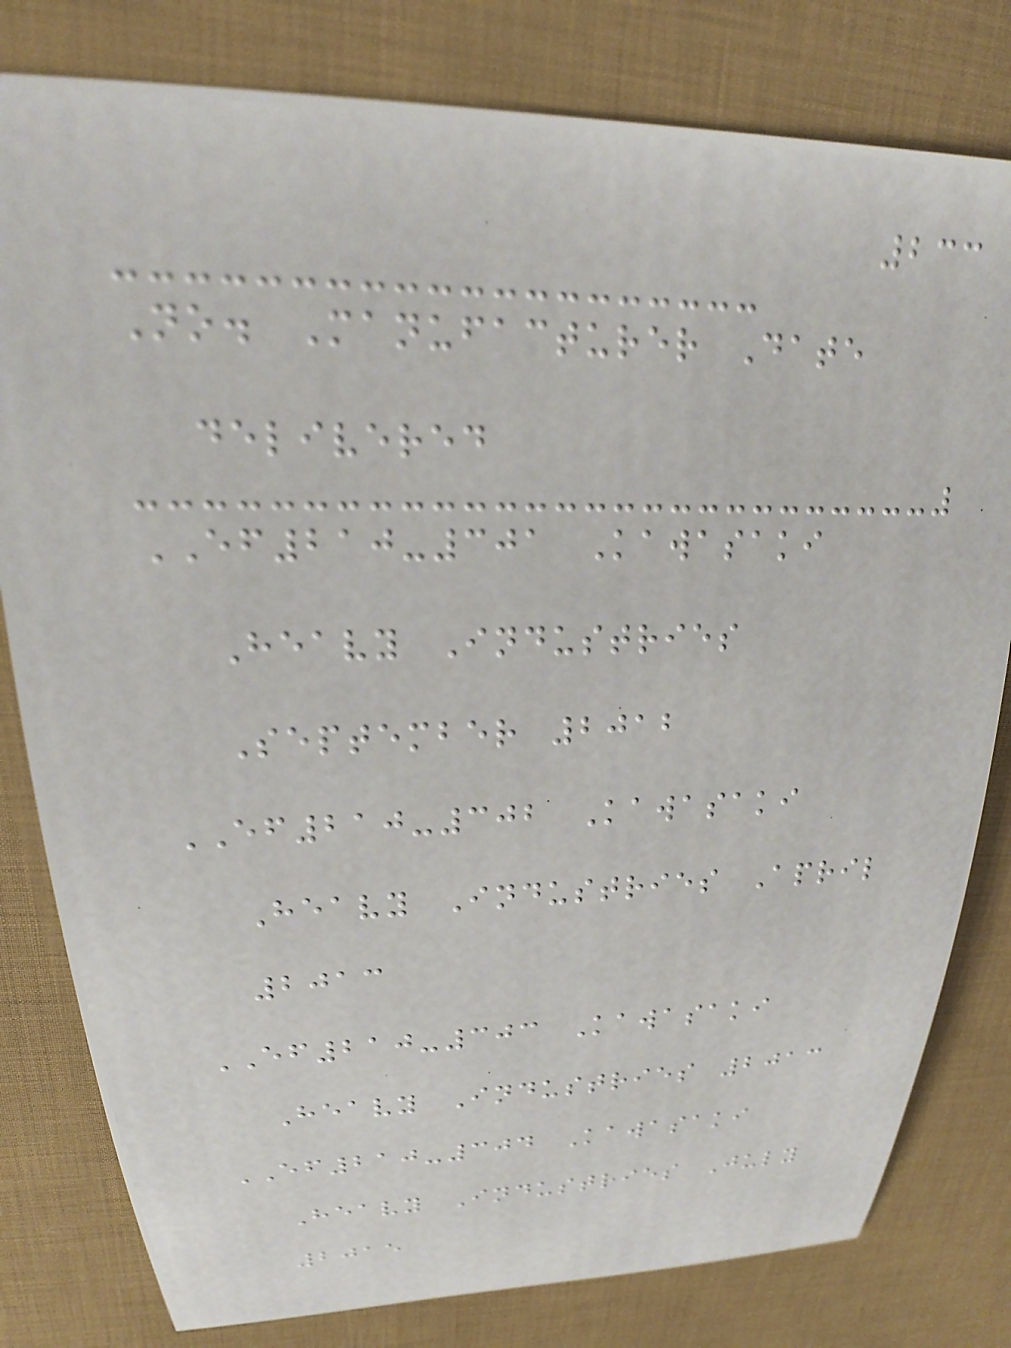233
No. Manufacturer Date
delivered
EF210-301 Kawasaki
Heavy Industries
September 2012
EF210-302 Kawasaki
Heavy Industries April
2013
EF210-303 Kawasaki
Heavy Industries 2013
EF210-304 Kawasaki
Heavy Industries July
2015
